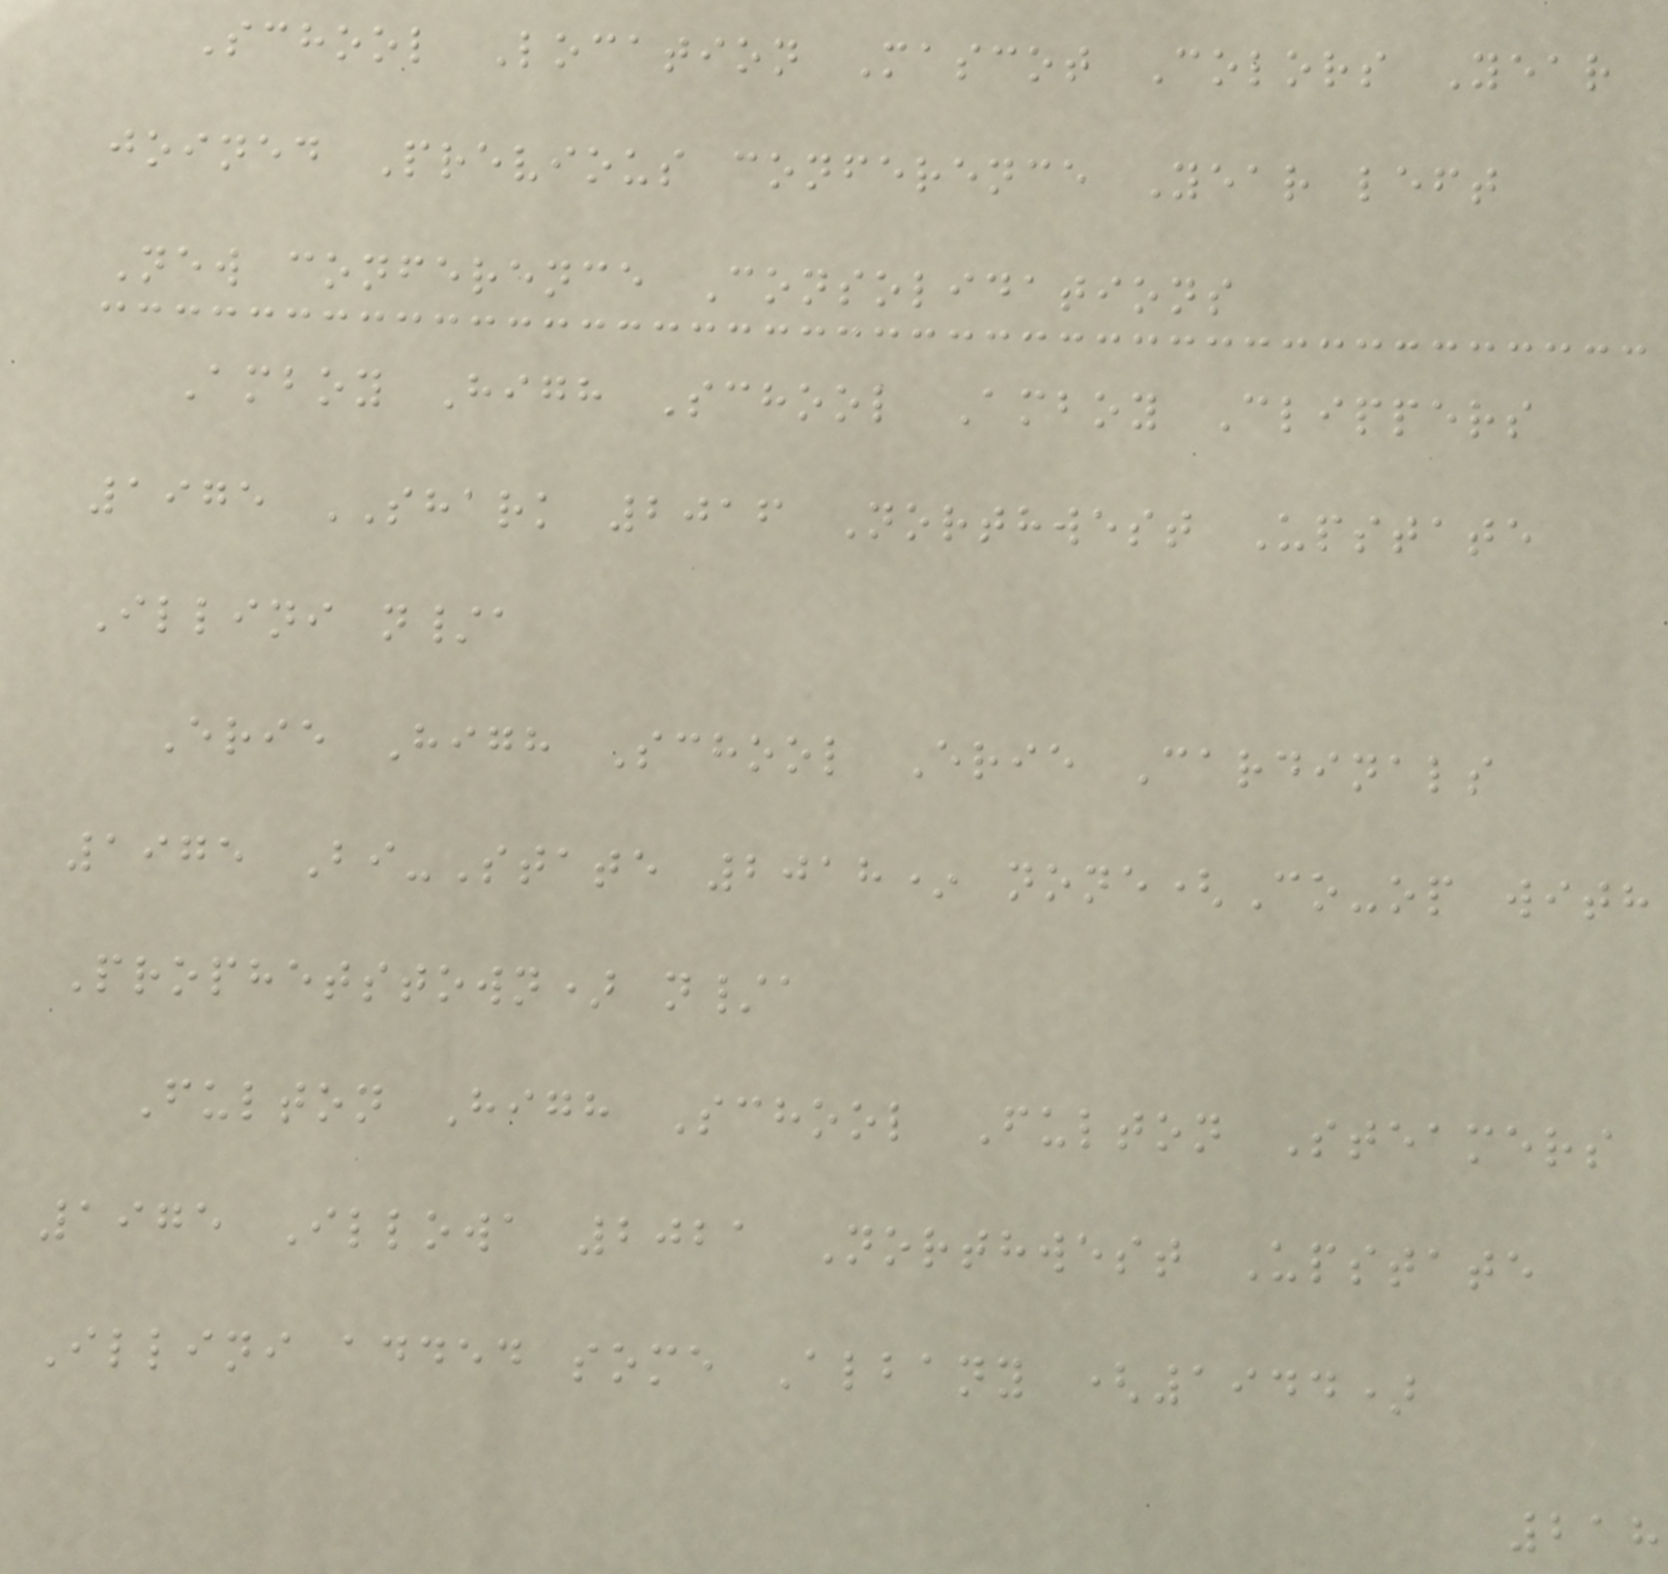School Location Mascot Colors Year
joined Previous conference Year left
New conference Consolidations
Amboy High School Amboy Clippers
1975 SHARK 2016 Northwest Upstate
Illini n/a
Erie High School Erie Cardinals
1975 Bi-State 2018* none(Co-op with
Prophetstown) n/a
Fulton High School Fulton Steamers
1975 Illowa 2021 Northwest Upstate
Illini added some Albany (1944)
218
